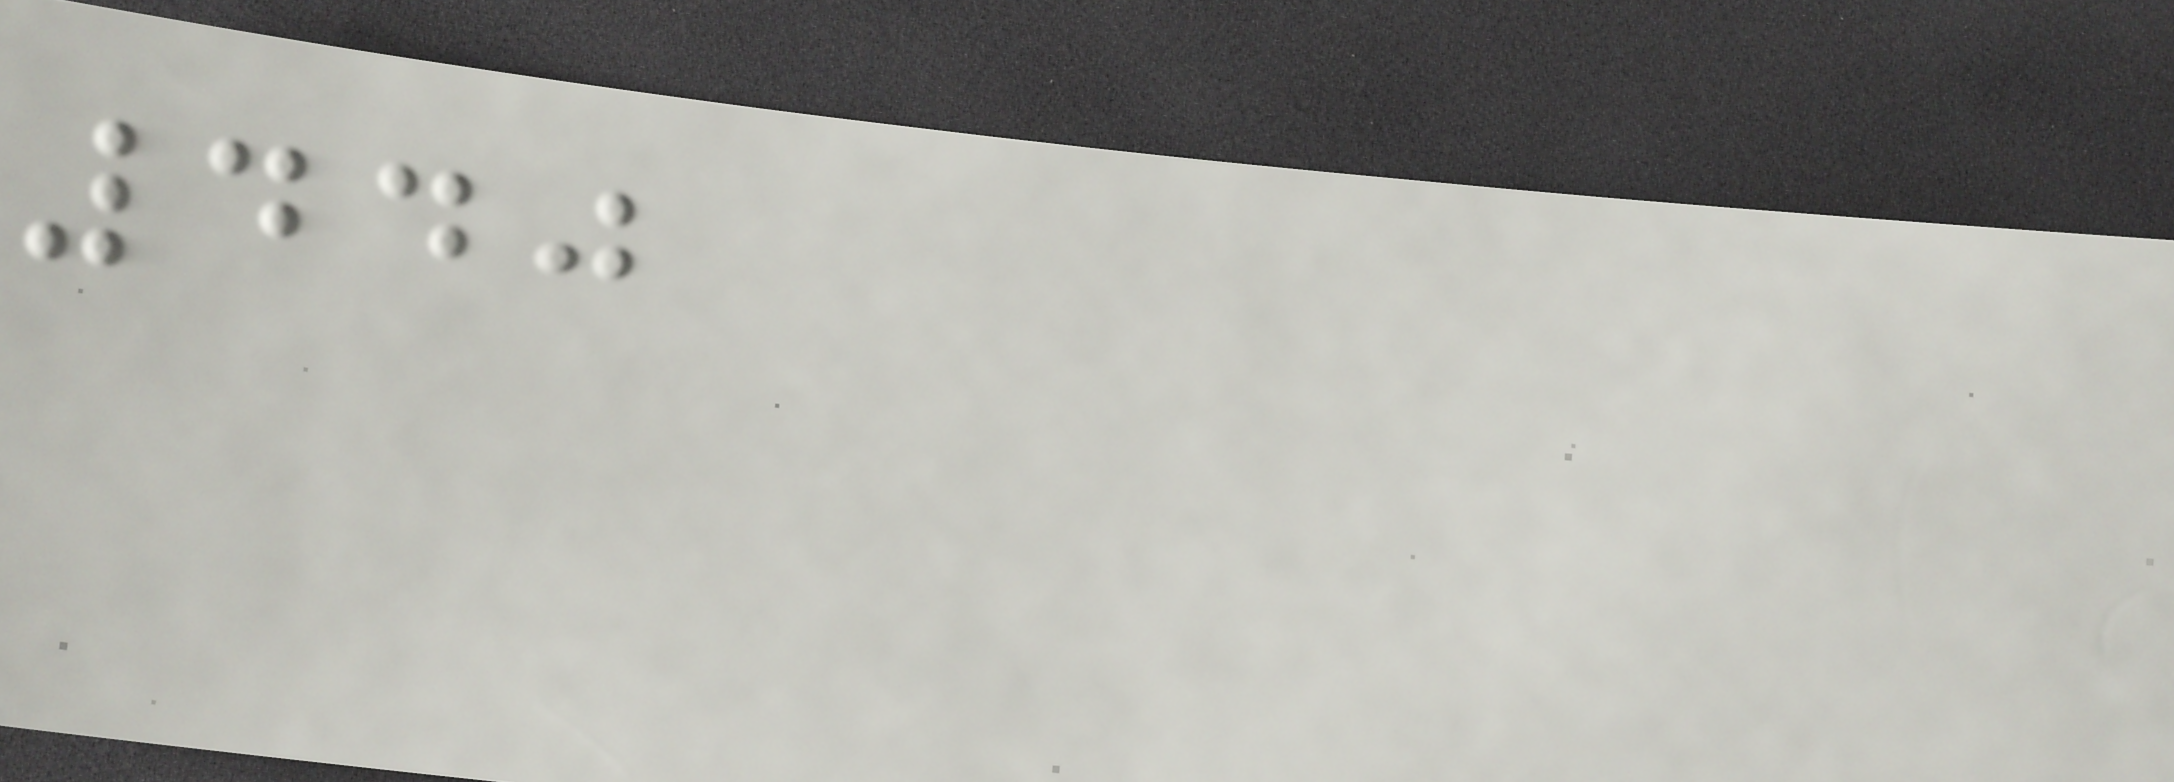440
